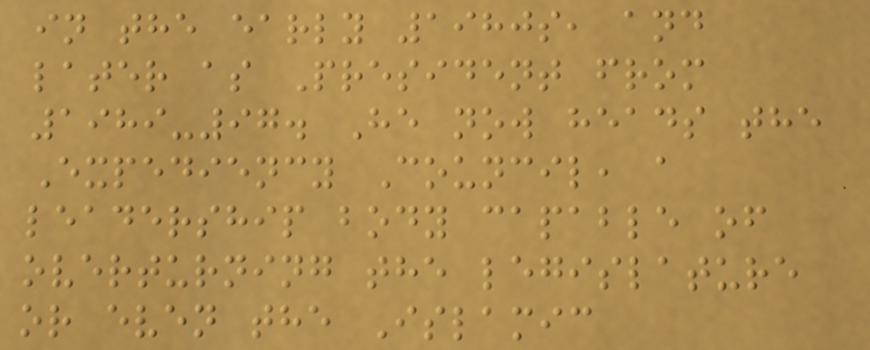in the early 1980s, and
later as President from
1989-97. He now heads the
Expediency Council, a
leadership body capable of
overturning the legislature
or even the Islamic
